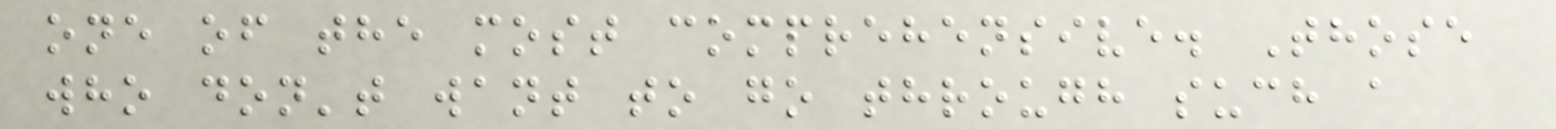one of the most comprehensive. Those
who don't want to go through such a
